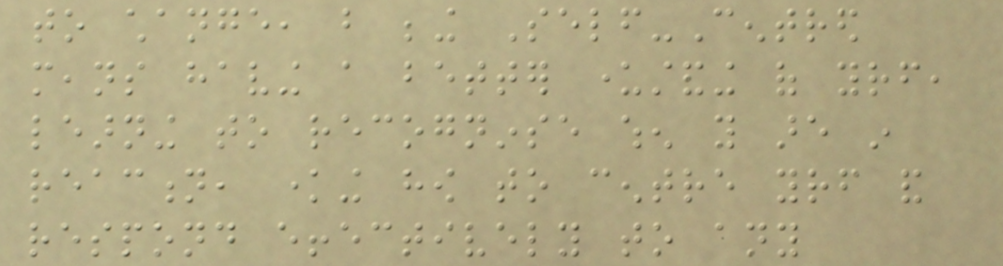to change, but being Self-Centred
means having a better understanding of yourself,
learning to recogninse when you are in
reaction, knowing how to centre yourself and
respond effectively to any
